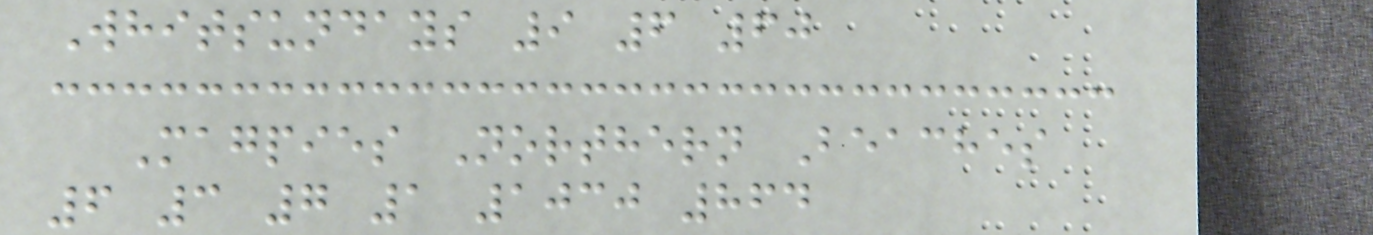Whitsundays 9 6 60
Magpies Northern Beaches
6 3 7 1 1030 864
